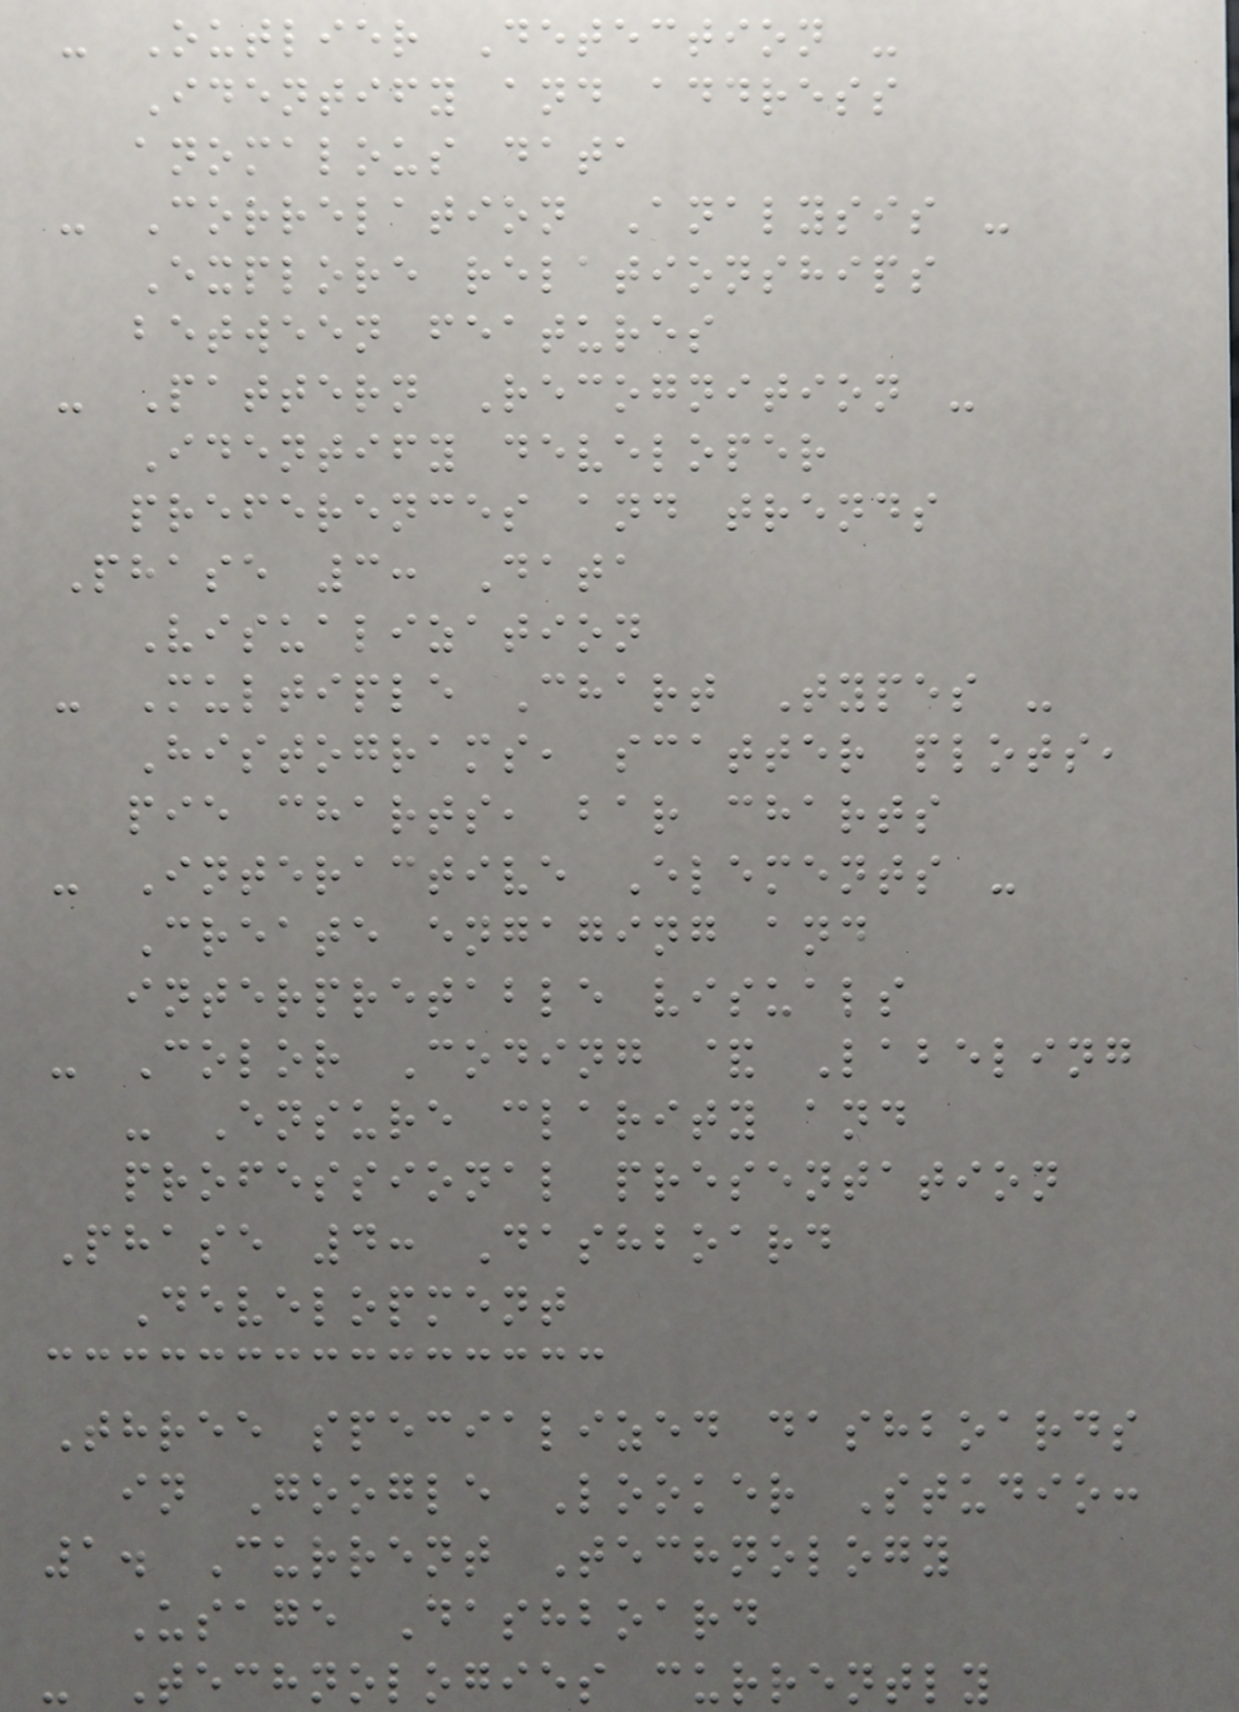- Outlier Detection -
Identify and address
anomalous data
- Correlation Analysis -
Explore relationships
between features
- Pattern Recognition -
Identify developer
preferences and trends
Phase 3: Data
Visualization
- Multiple Chart Types -
Histograms, scatter plots,
pie charts, bar charts
- Interactive Elements -
Create engaging and
interpretable visuals
- Color Coding & Labeling
- Ensure clarity and
professional presentation
Phase 4: Dashboard
Development
Three specialized dashboards
in Google Looker Studio:
1. Current Technology
Usage Dashboard
- Technologies currently
